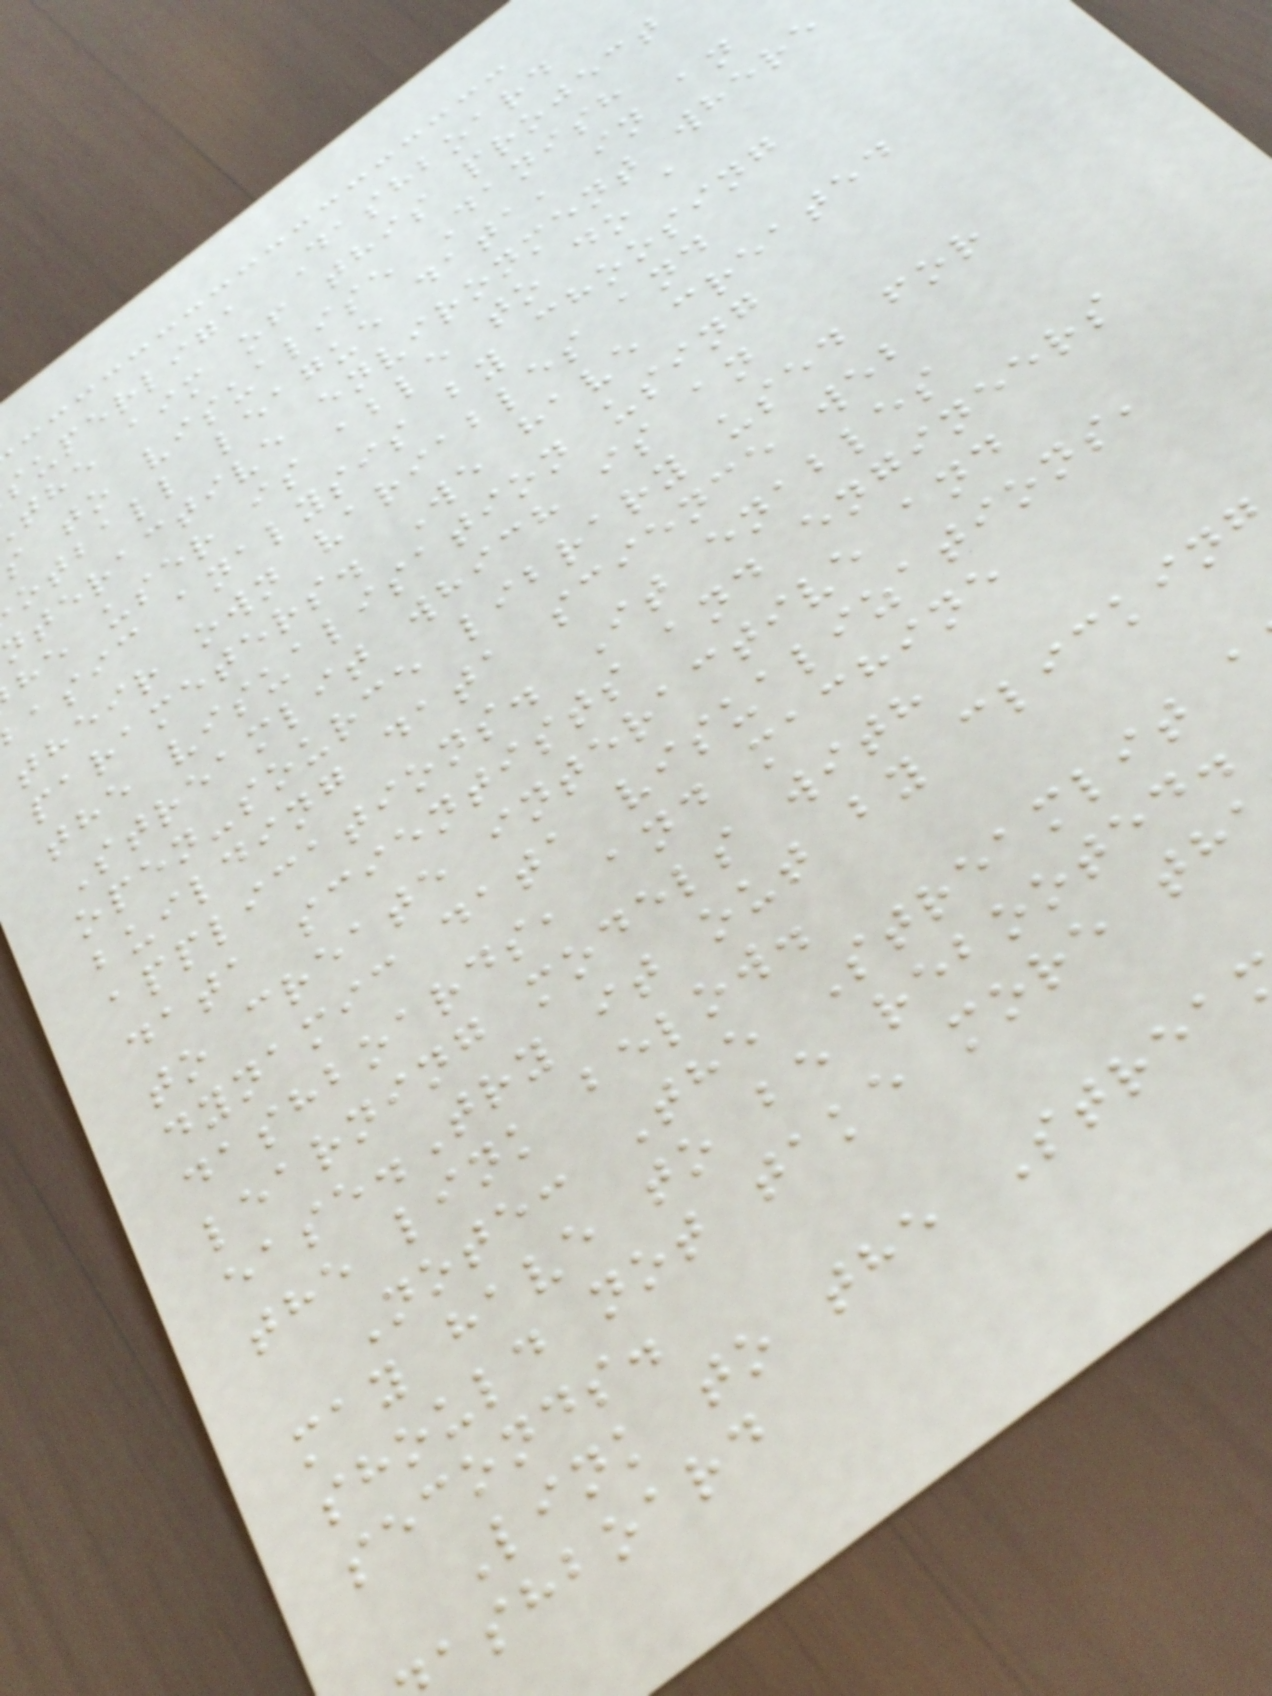superliga Dashboard
the aim of this project
s to visualise Danish
otball league data, in an
teractive environment where
he user is able to do a
asic analysis by choosing
their own variables and
parameters. We have created
the visualisation using
Streamlit which is an
open-source library used for
building data science web
applications. It enables
data scientists and engineers
to create interactive and
dynamic data visualizations,
dashboards, and machine
learning models with
ease.Try it out by clicking
the link below.
Note: The Streamlit
may have to be rebooted.
should not take more th
seconds.
Link to the Strea
ashboard
